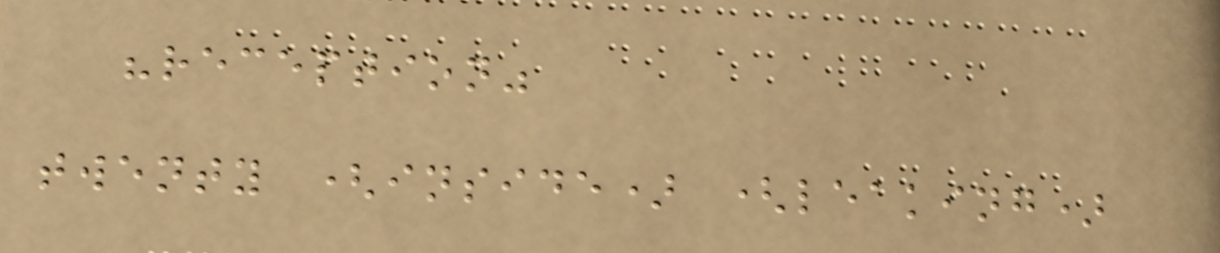"reception"
twenty (inside) (leaking)
